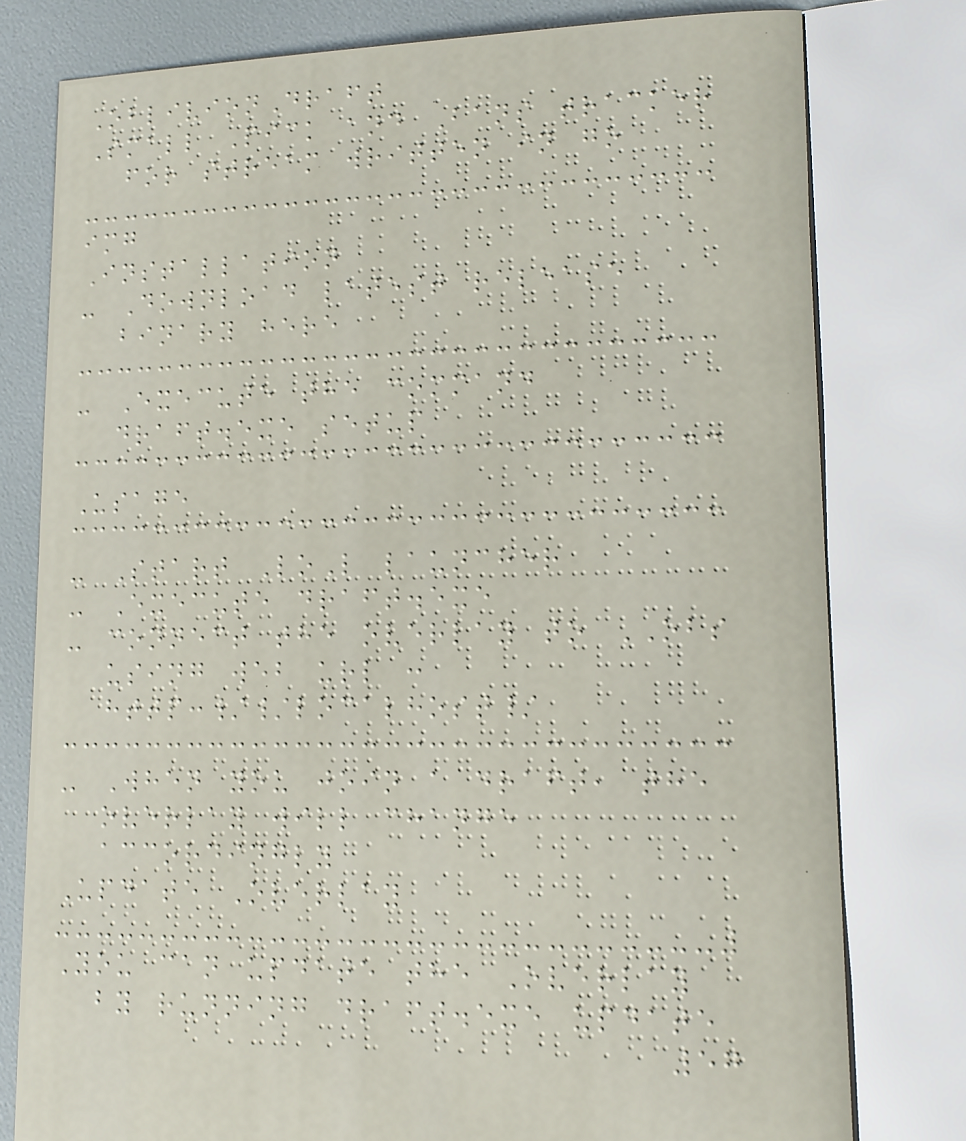OblivionDraft
Small Pick and Bans tracker
for stream written in go
img
Installation
- Download latest release
binary here
- Execute the command
draft.exe setup
Usage
- Start LoL launcher
- Execute draft.exe
- connect the overlay to OBS
using web url :
http://localhost/
- When you join a draft, the
overlay will change
accordingly
Update Overlay
You can update the Overlay
by running draft.exe update
57
